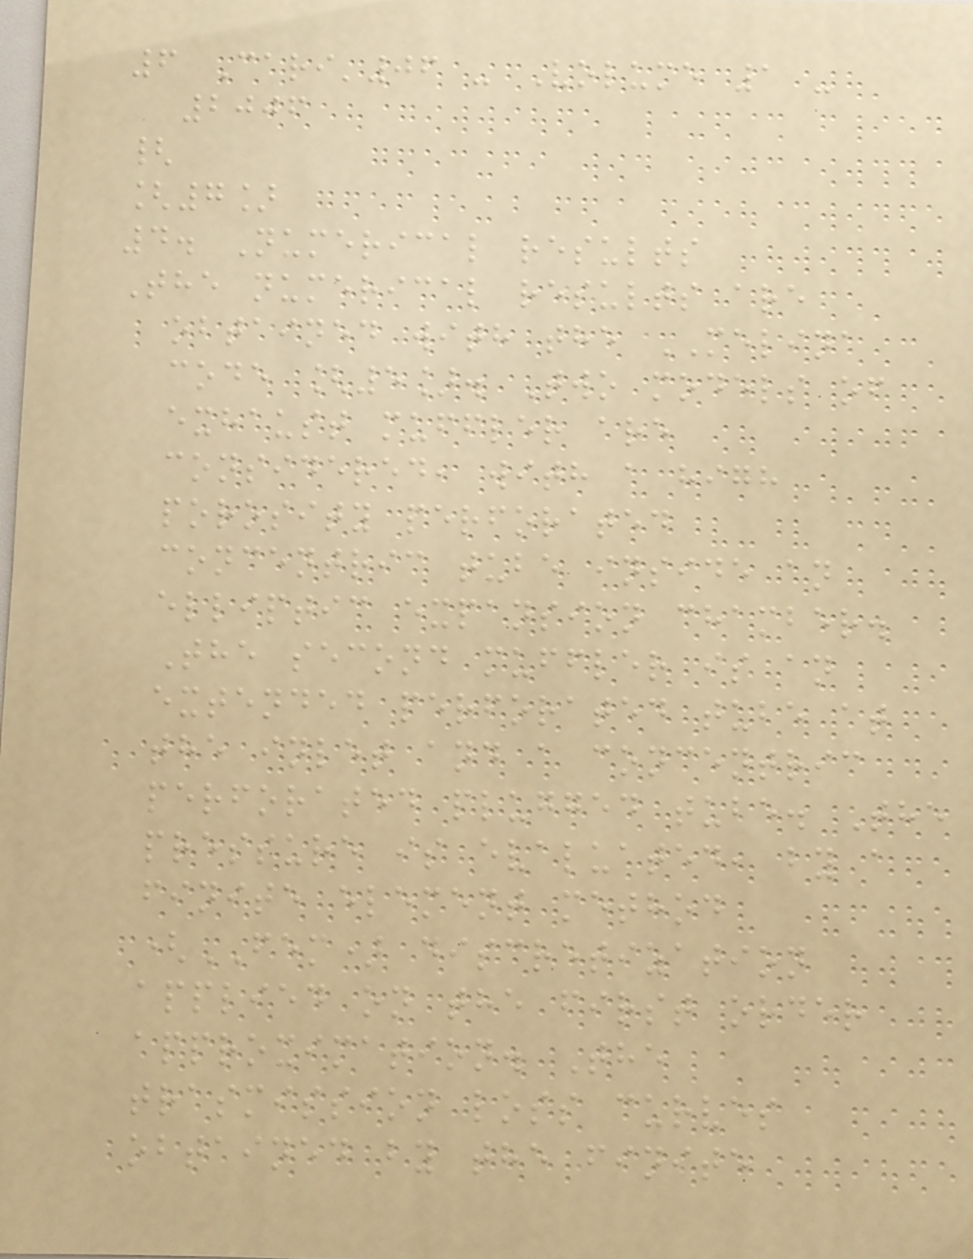6 Cari'06 - Volume 1 -
2006
{
[7]
4. Numerical results
The numerical results are
obtained with the MELINA
code [5]. Two models of
exhaust muffler are
considered, with a high
porosity perforated
concentric tube inside an
elliptic expansion chamber.
The second muffler is an
extended perforated tube at
the inlet and a concentric
perforated plugged tube. The
pressure is evaluated, by a
finite element method
(FEM) discretization
applied on the first order
approximation. The
trasmission loss curves
obtained by the finite
